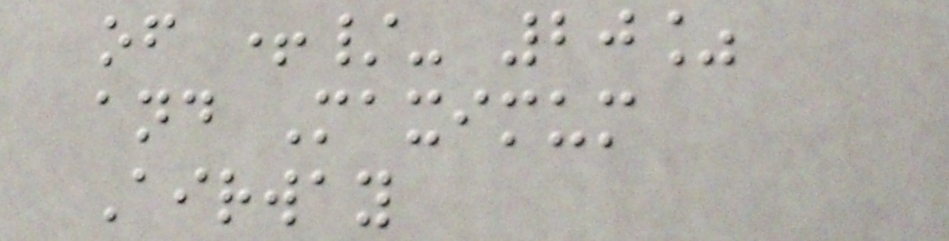of +/- 20%
and Maximum
Airway
